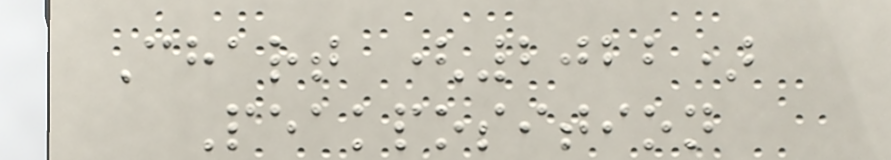Chart (2022)
Peakposition
